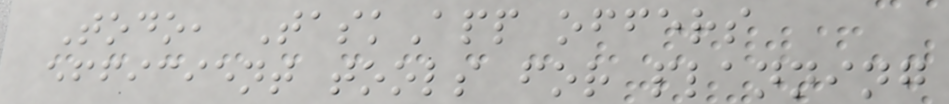Todo, TaskApp offers
efficient tools for planning
